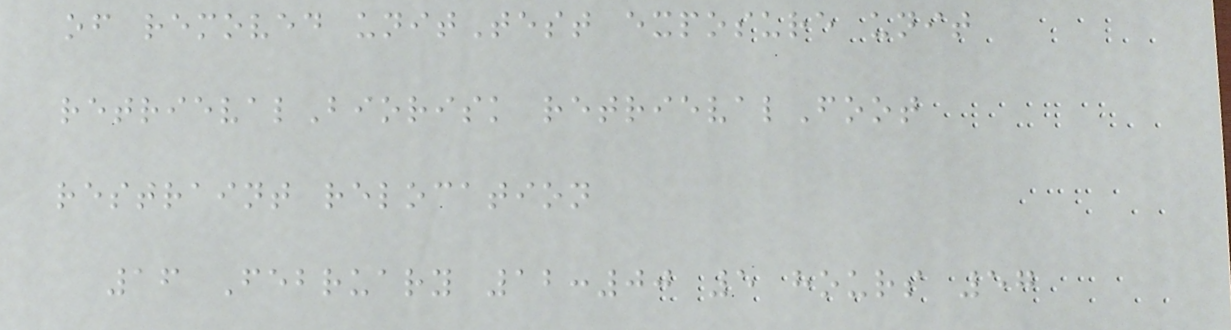of removed unitTest exposure unit
retrievalBiorisk retrievalFoot
restraint relocation
16 February 12:00 5 hours 57
